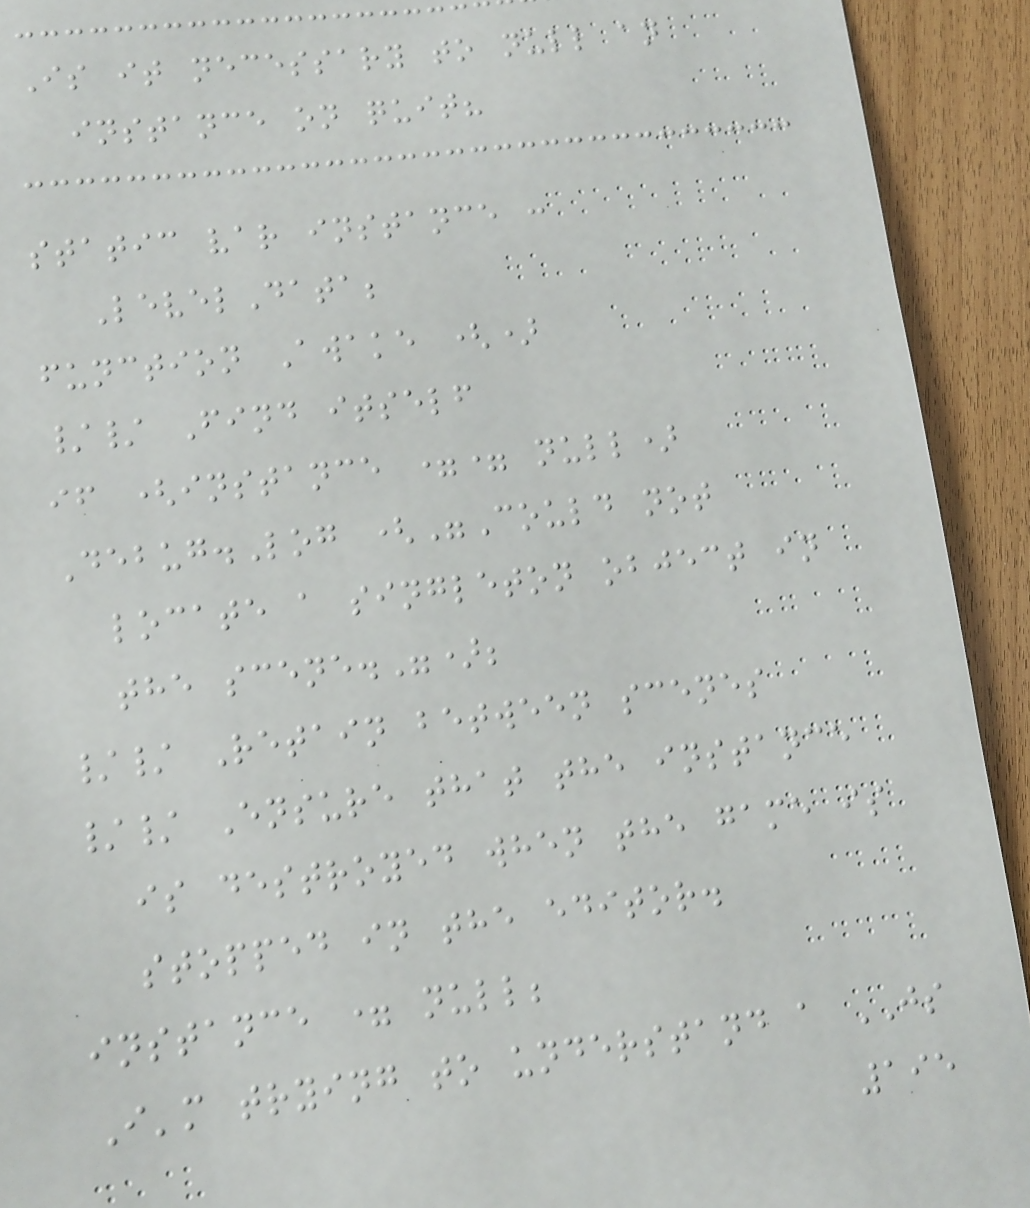Is it necessary to null an
instance on quit?
static var instance :
LevelData;
function Awake ()
// Find itself
if (instance == null)
Debug.Log ("Could not
locate a singleton object in
the scene.");
// Retain between scenes
// Ensure that the instance
is destroyed when the game is
stopped in the editor.
instance = null;
I'm trying to understand a JS
195
